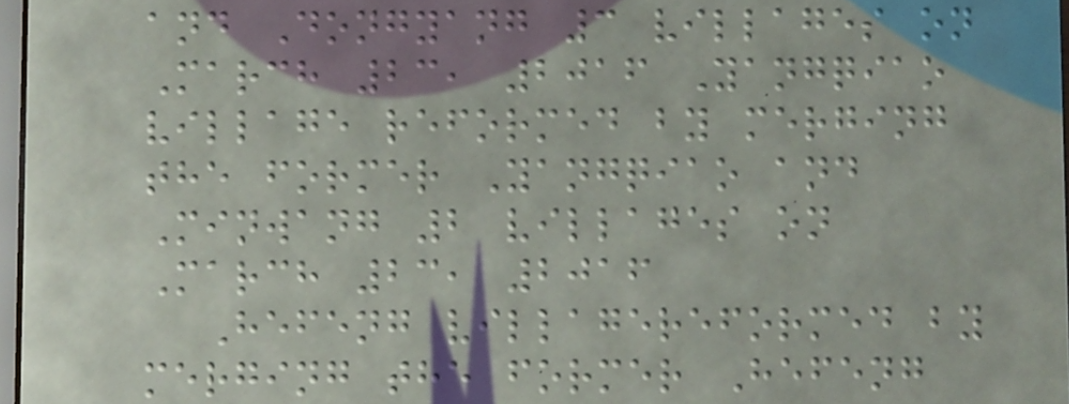and Dongyang 3 villages on
March 23, 2016 Yangqiao
village reformed by merging
the former Yangqiao and
Minwang 2 villages on
March 23, 2016
Hefeng villagereformed by
merging the former Hefeng
